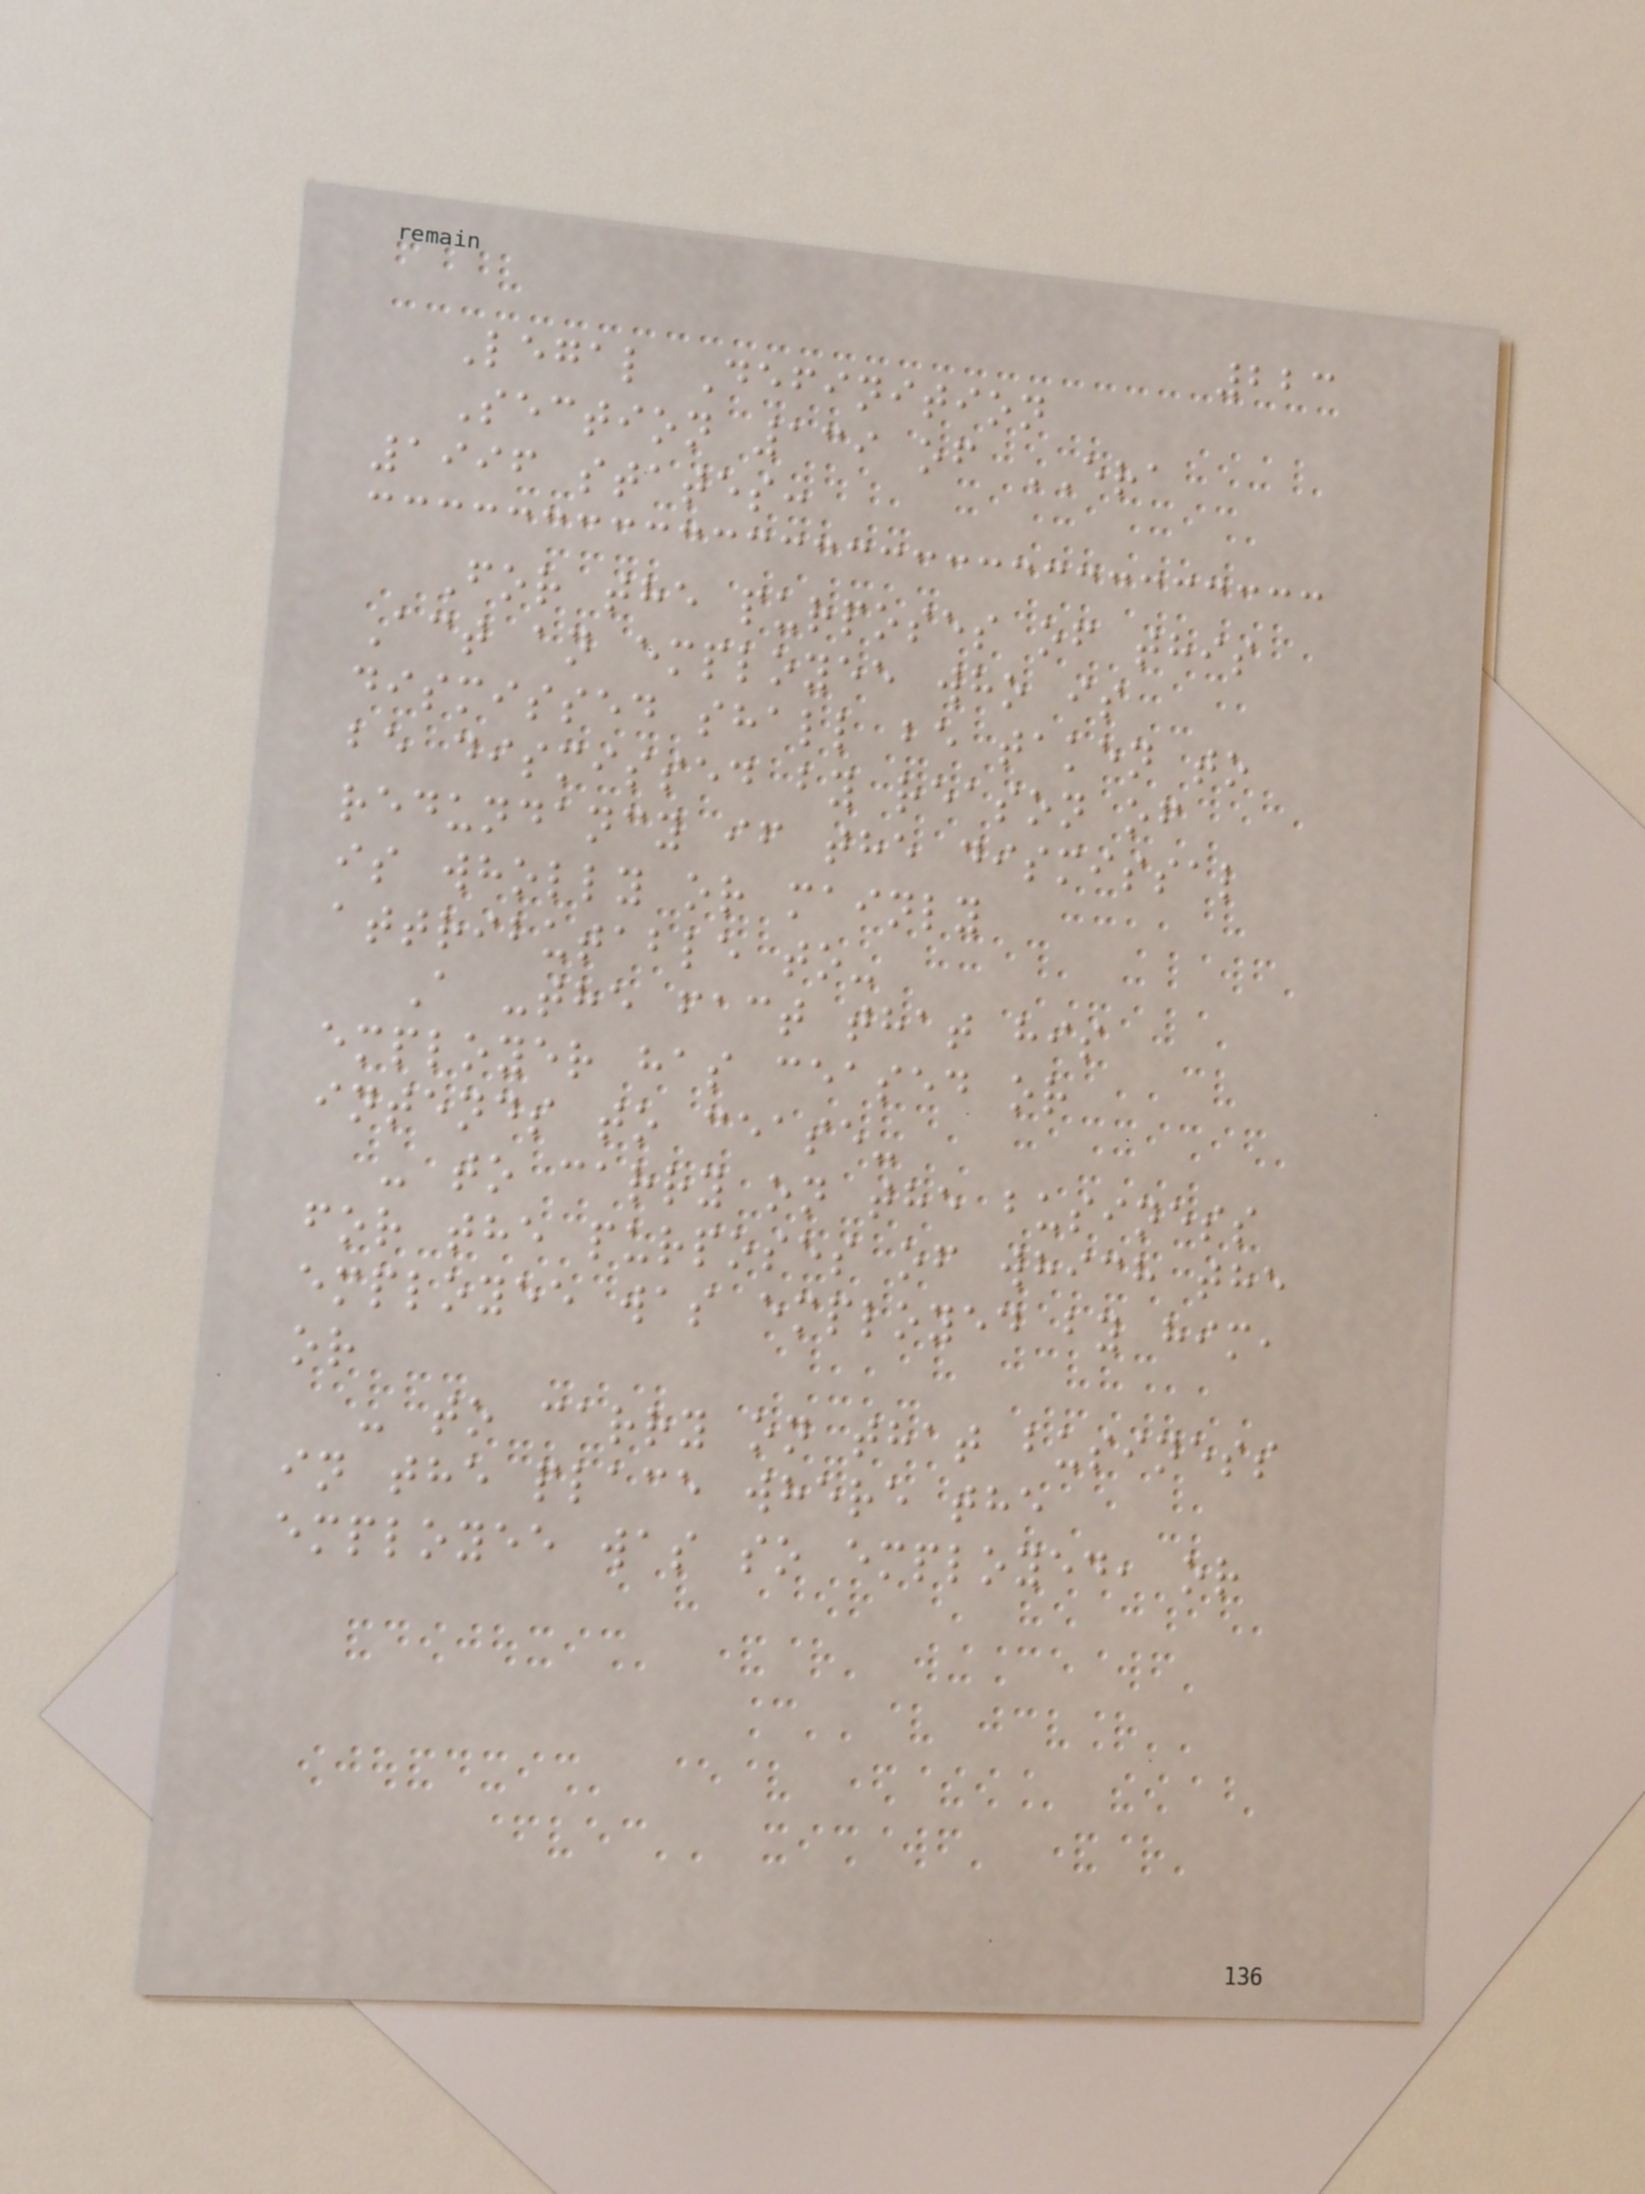223
Legal Definition
Section 139 of ERA
1996 states:
For the purposes of this
Act an employee who is
dismissed shall be taken to
be dismissed by reason of
redundancy if the dismissal
is wholly or mainly
attributable to-
A -the fact that his
employer has ceased or
intends to cease-
- to carry on the business
for the purposes of which the
employee was employed by him,
or
- to carry on that business
in the place where the
employee was so employed, or
